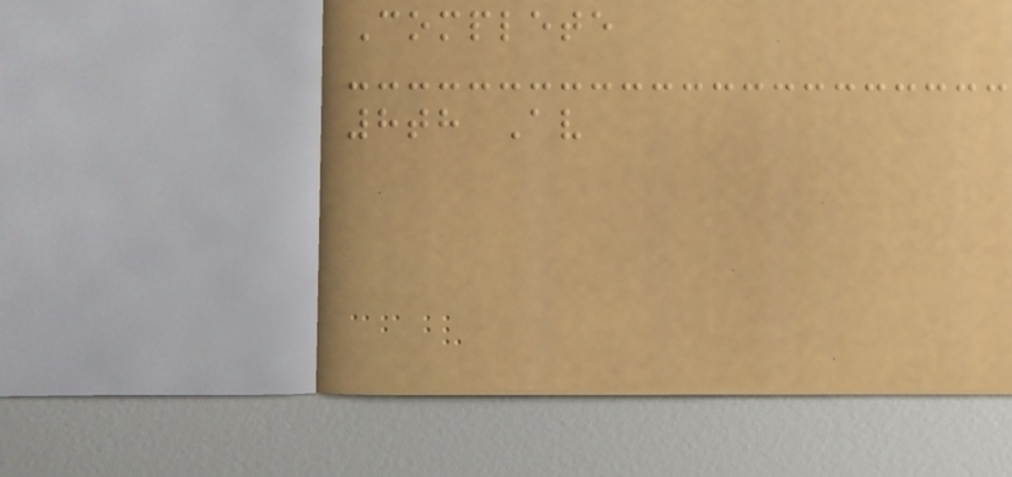Complete
8th Av
